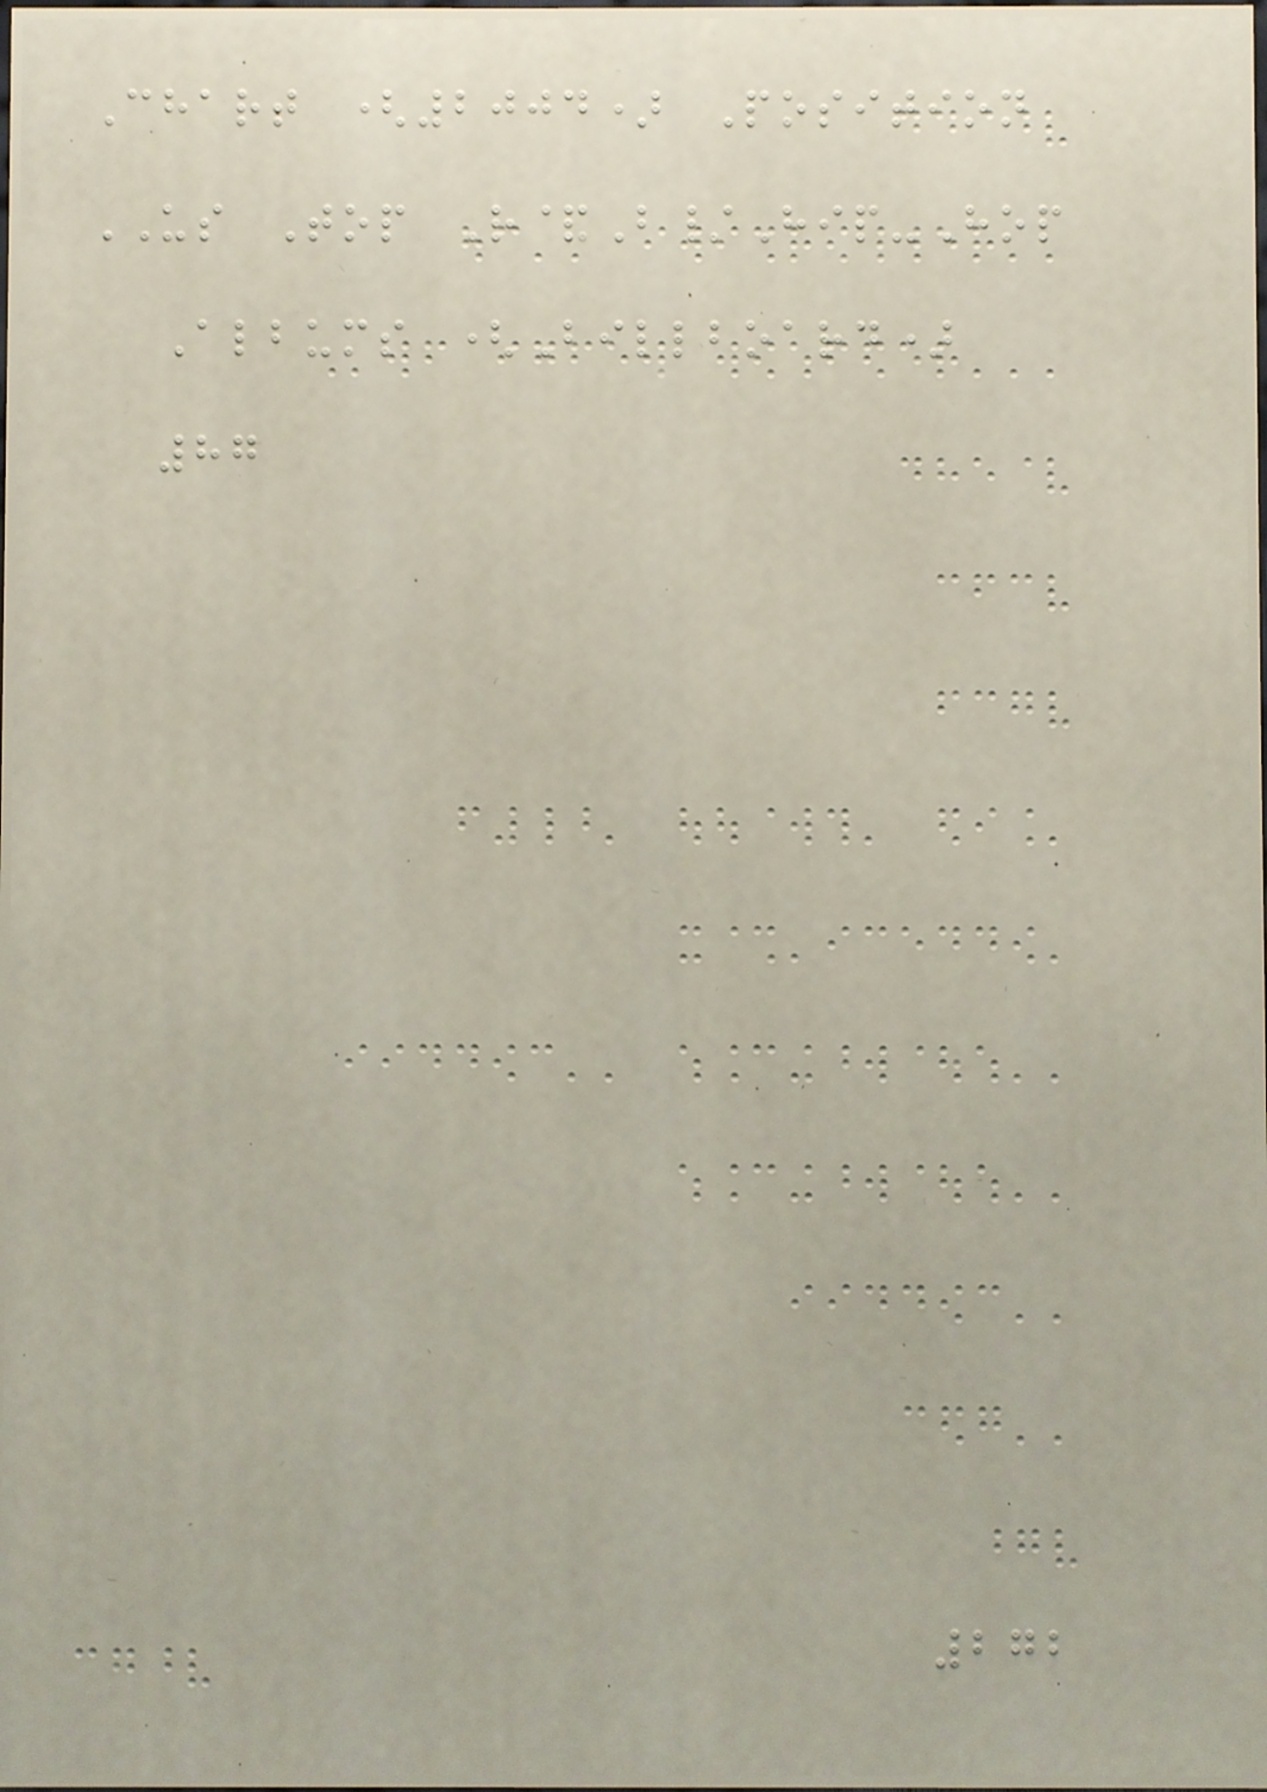Chart (2004) Position
US Top R&B/Hip-Hop
Albums (Billboard)
87
272
